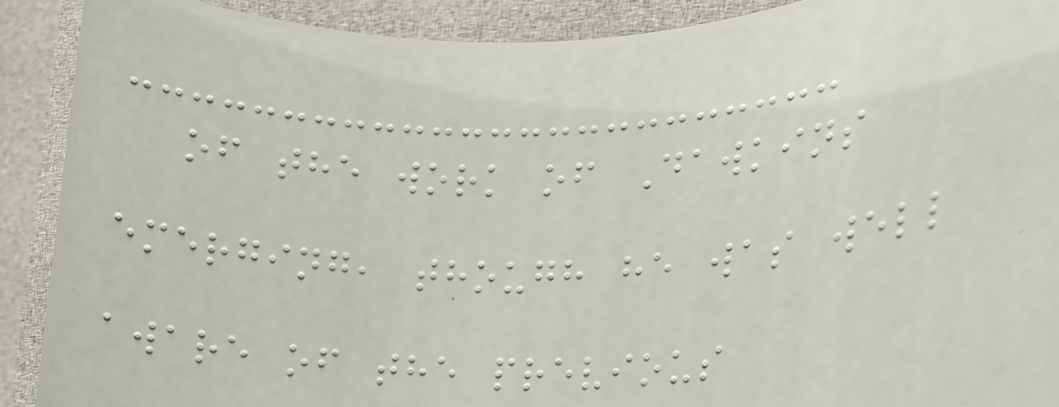of the work of Dawkins
emerging, though he was well
aware of the previous
